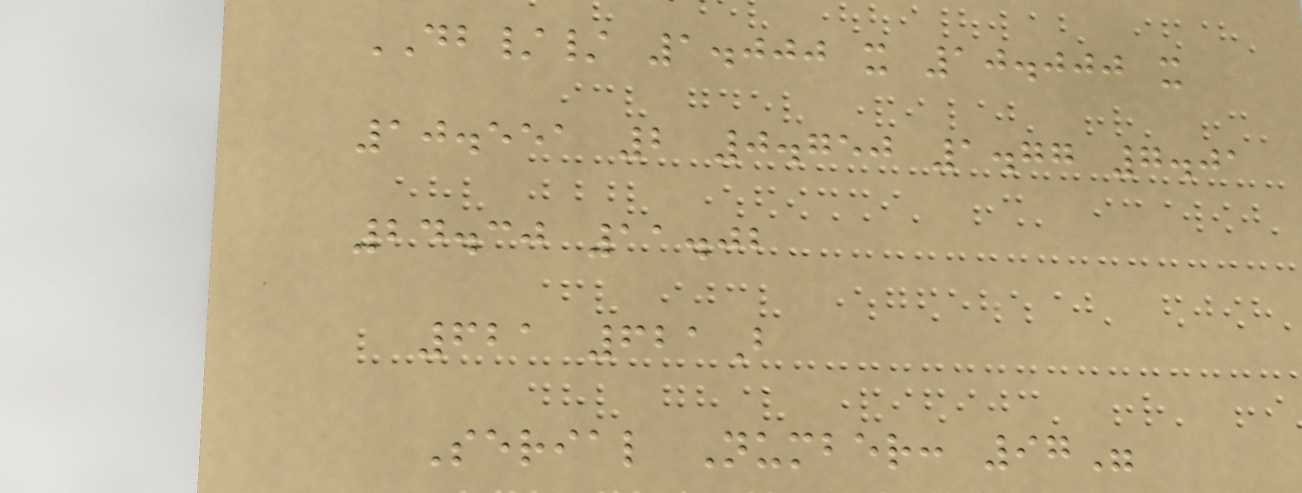DB// 1.000 x 10.000 x
10.551 2 0.750 1.77 7.01
24.30 11.02
621 621B
Serial Number: 97"
